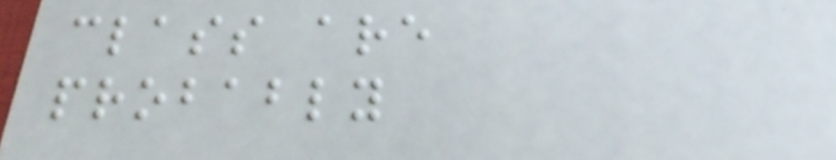class are
probably
